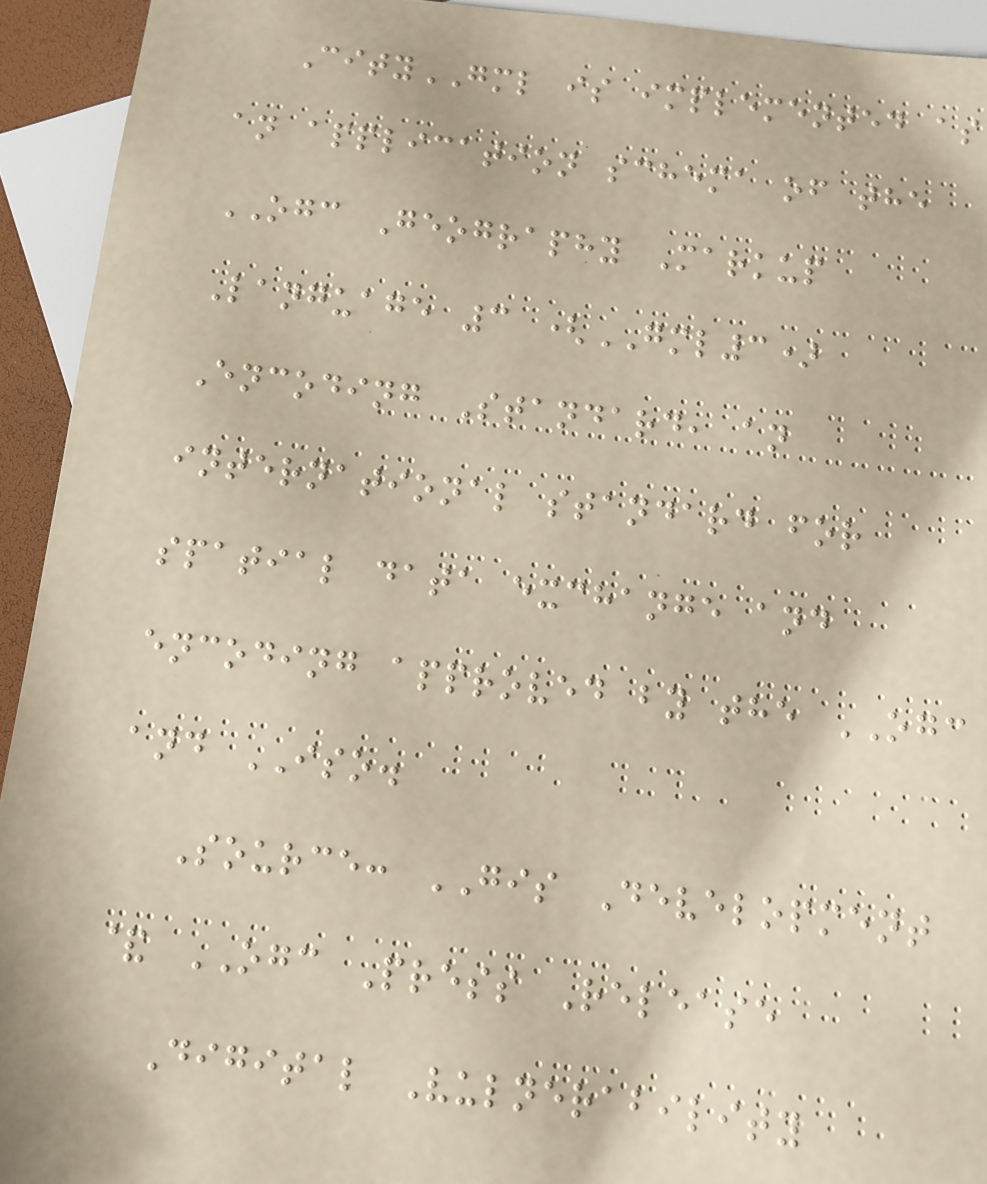CityGML is implemented as
an application schema of the
OGC Geography Markup
Language 3 (GML3)
Encoding Standard, an
international standard for
spatial data exchange and
encoding approved by the OGC
and ISO.
Source: GIS Development
& OGC Press Release
Digital Vulnerability
